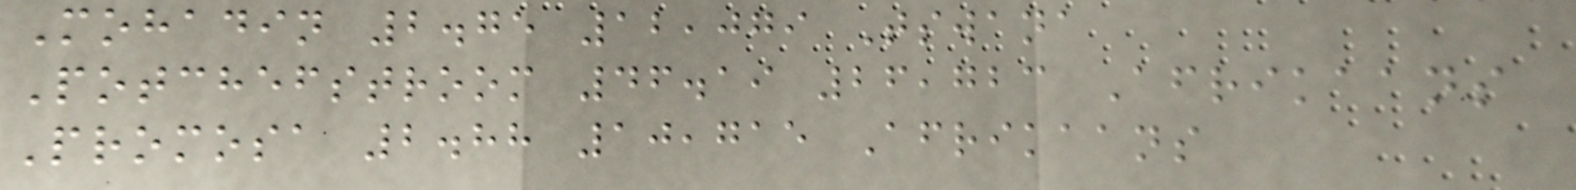Mohadin 2.75 12,079 Tswana
Potchefstroom 46.19 26,723 Afrikaans
Promosa 2.88 10,715 Afrikaans
